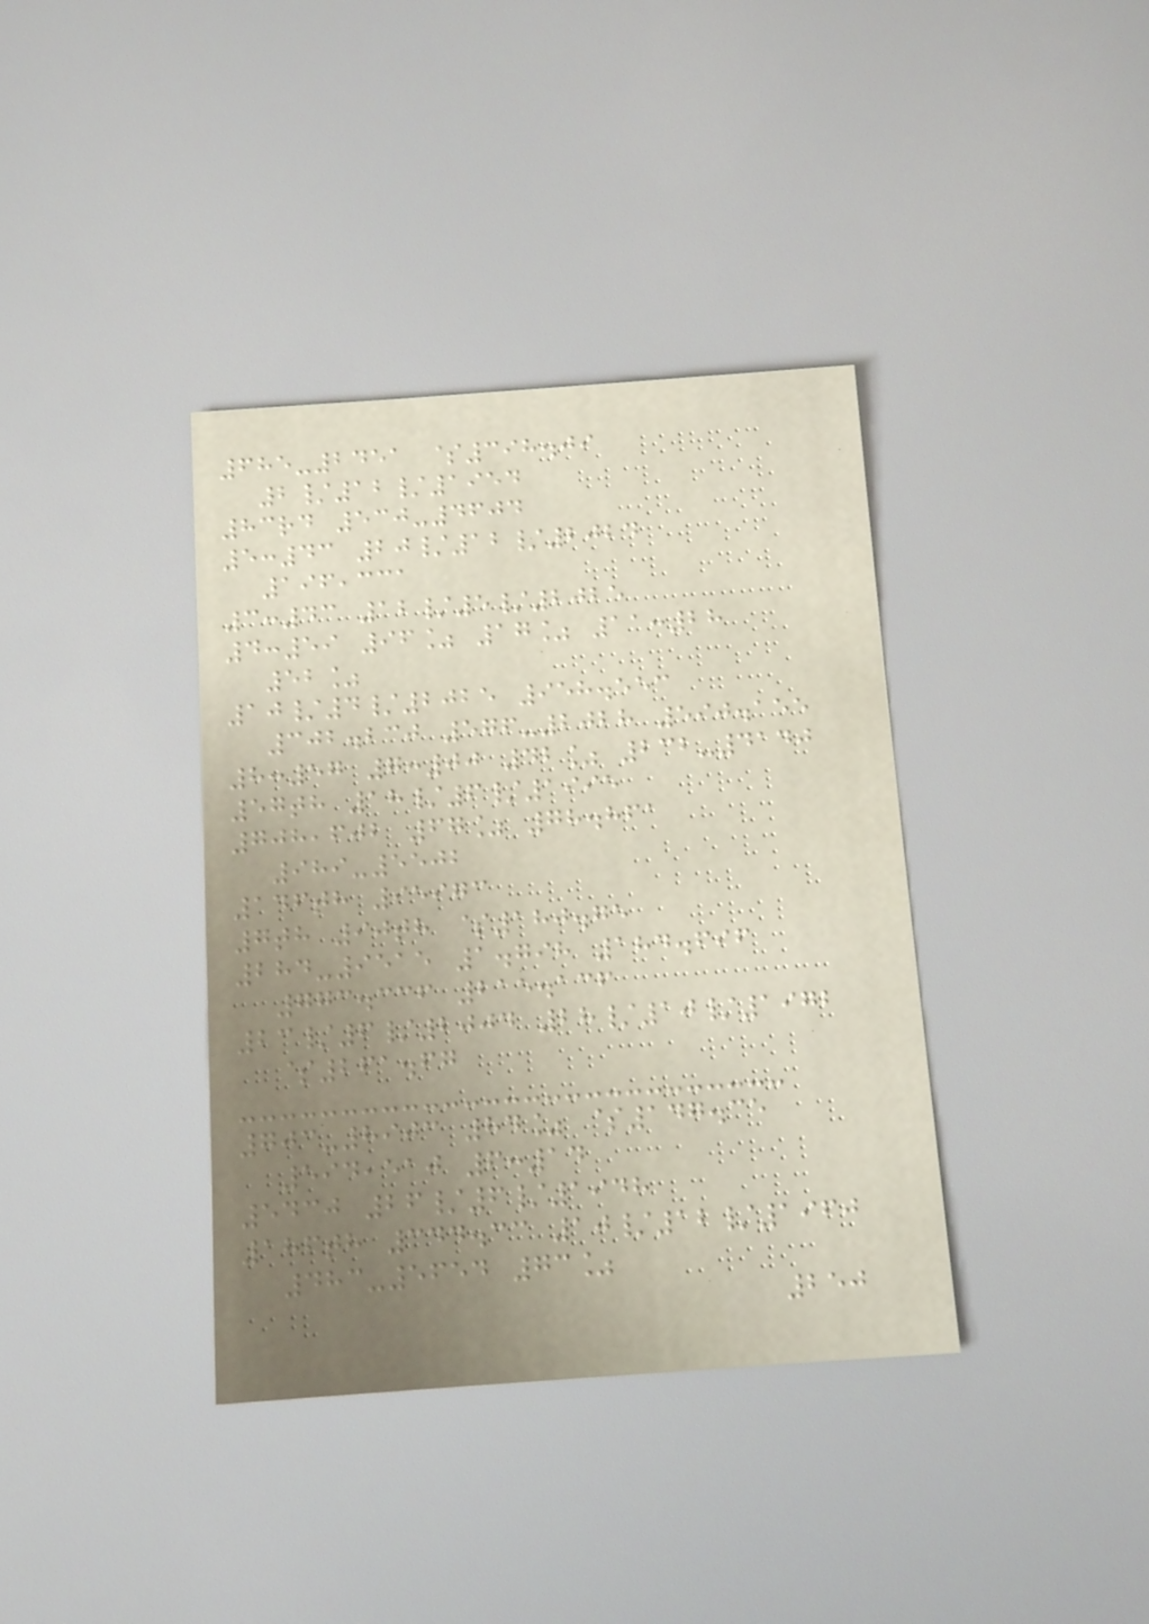685-2451 $398.09
2/12/1954
83rd 530-4604
5:43 20/12/2024
196,331
3:43 12/5/2025
4:59 96% 17% 11:28
52%
10/4/2025 958.553
302.230 576-2028 590.155
8:57 7:00 42% 232-4140
57th 18/6/1995
708,602 67% 78.861
989-5502
146th 95973
7th 90th $180.75
284-9515 1.798 184.696
773.336 215.136
23/6/2004 28/10/1972
$261.67
703-8903 84% $147.35
594,510 6:14
5430 26/6/1948
186th 344.33 10/12/1960
483-5654 73%
250
